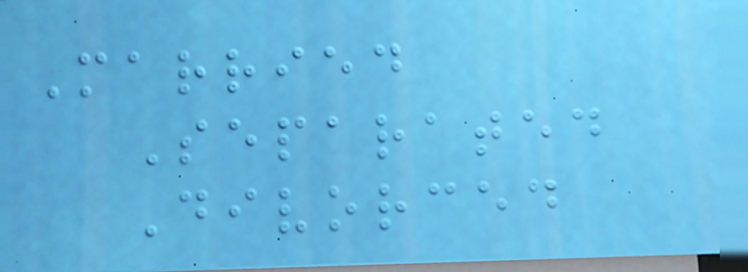Married
Separated
Divorced
